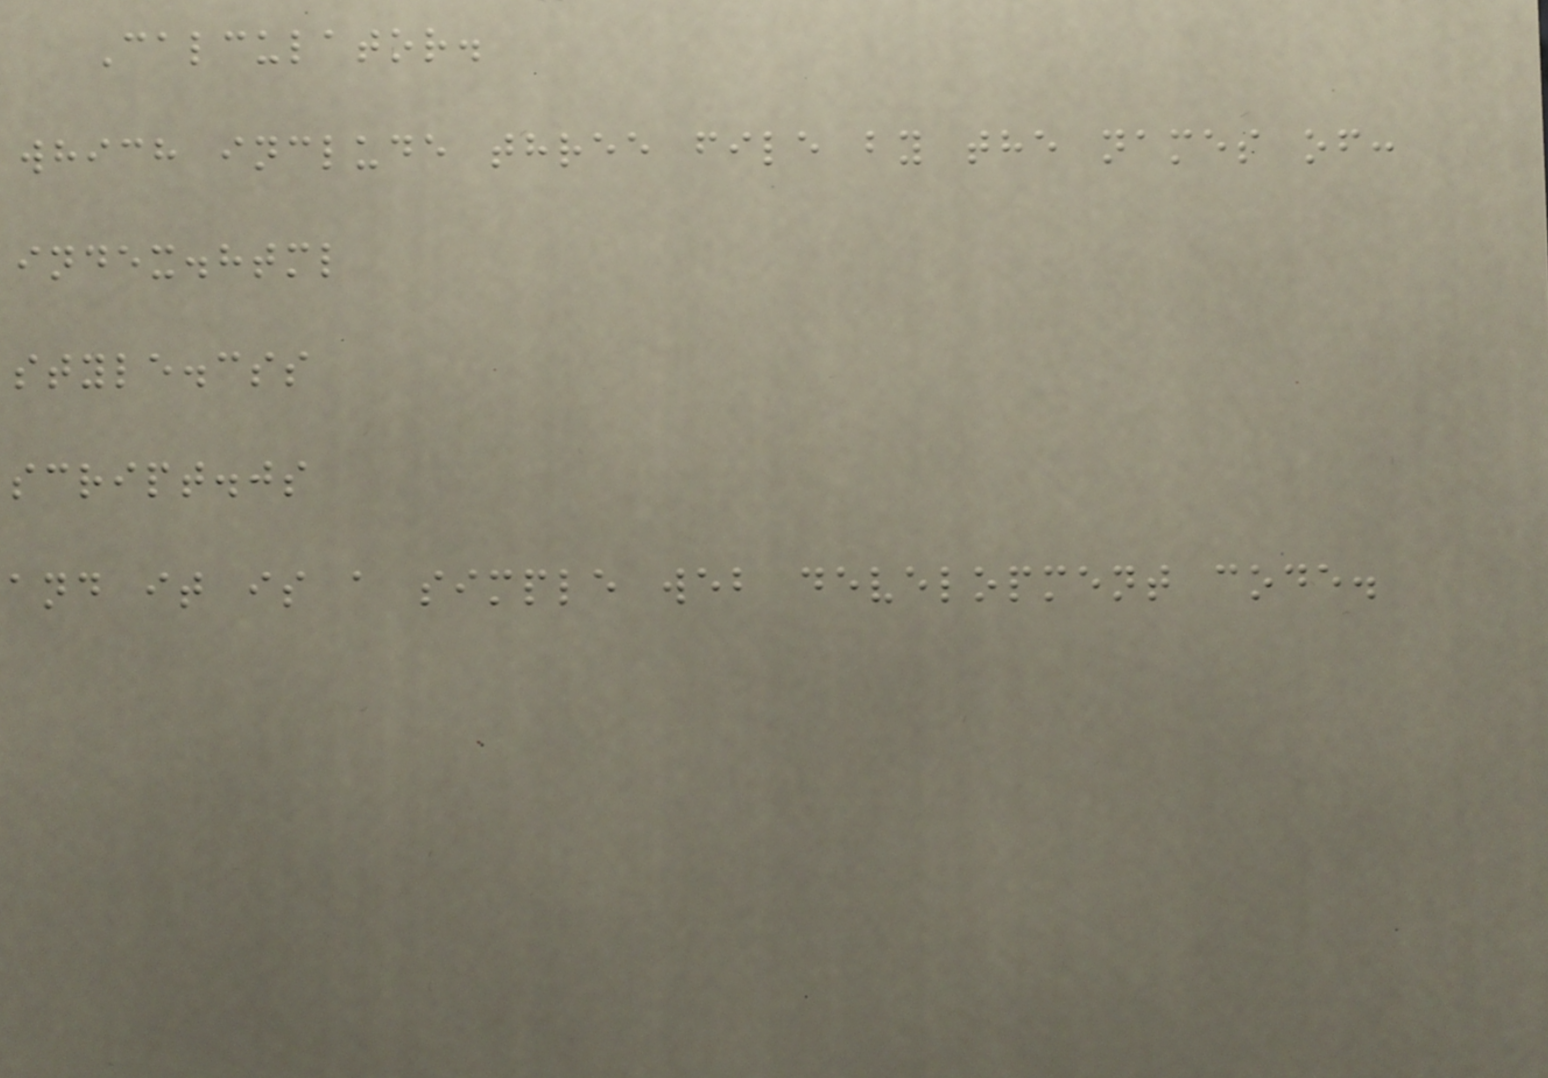Calculator.
which include three file by the names of:
index.html
style.css
script.js
and it is a simple web development code.
